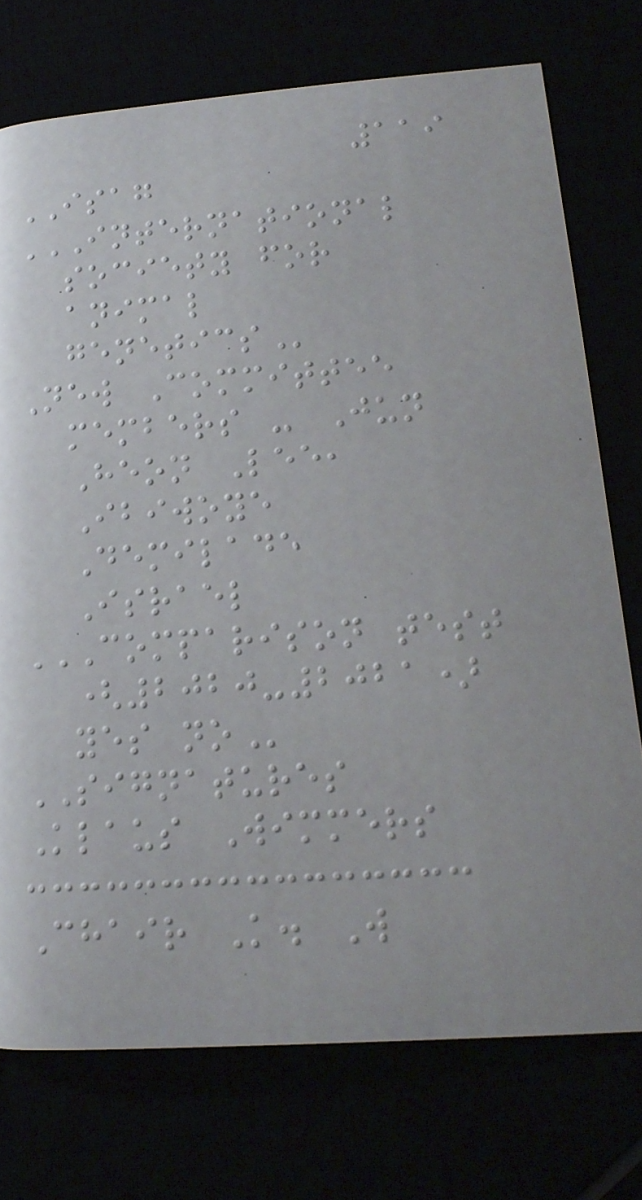119
ISAG
INTERNATIONAL
SOCIETY FOR
ANIMAL
GENETICS
New Committee
members - Jun
Heon Lee,
Ibiwoye
Demilade
Israel
COMPARISON TEST
(2020-2021)
YES NO
SIGNATURES
Klaus Wimmers
Chair K. W
